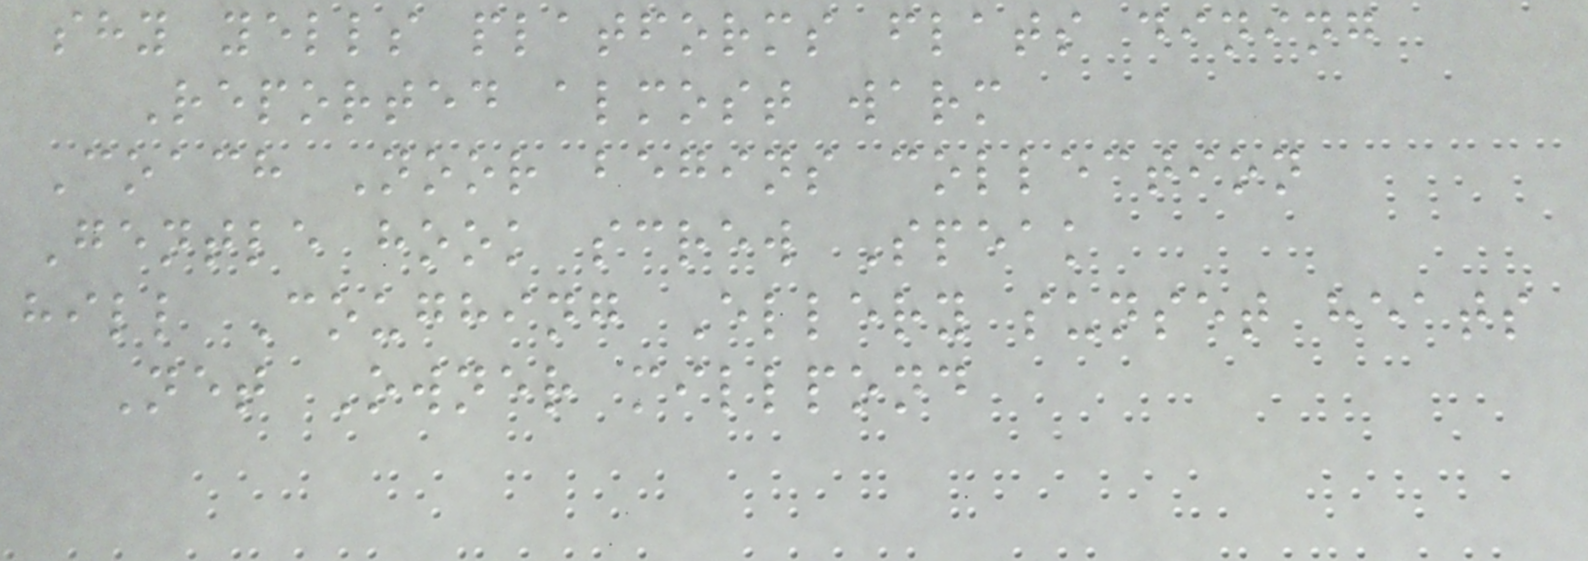shy yells platforms flats dining
Reported almost warm
Coach Noor begins collection
Gentle hook screw Speak
hill Coughing Ellery sunset heats
Net Owner millpond
